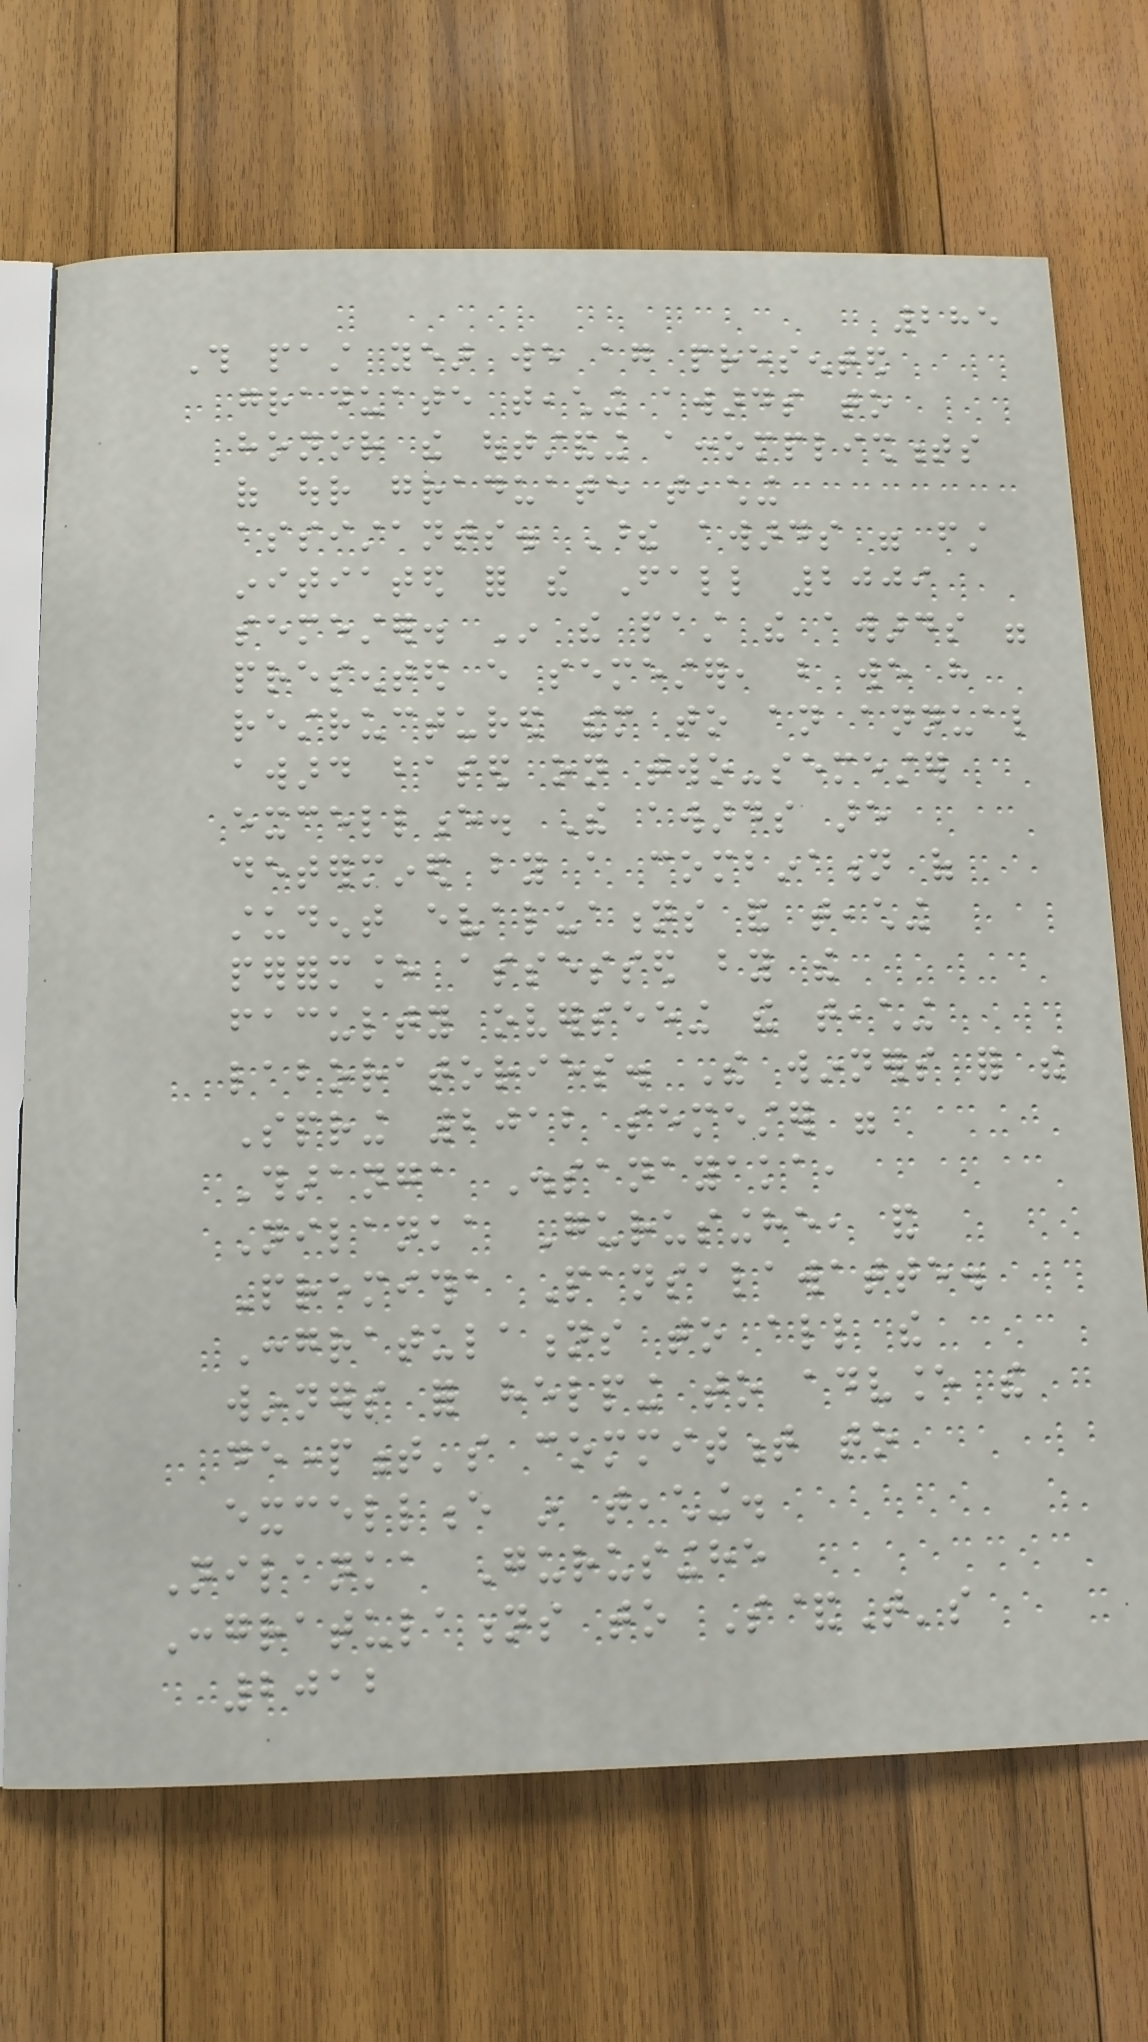285
This past year we again presented
graduate teaching awards to
honor the outstanding accomplishments
of our graduate teaching
assistants. These awards were first
initiated for the Fall 2009
semester. In the past the awards were
presented every semester, but we have
restructured them to an annual
award based on two-semester
excellence. The awards are
determined by a combination of
student evaluations and teaching
performance assessed by the
faculty overseeing the teaching
laboratories. The winners for the
Spring 2012 semester were
Tharanga Dissanayaka,
Nilanka Gurusinghe, and
Premitha Pansalawatte.
Congratulations to all the
winners for helping to advance the
department's commitment to
excellence in teaching.
Nilanka Gurusinghe
Congratulations to S&T's
2012
